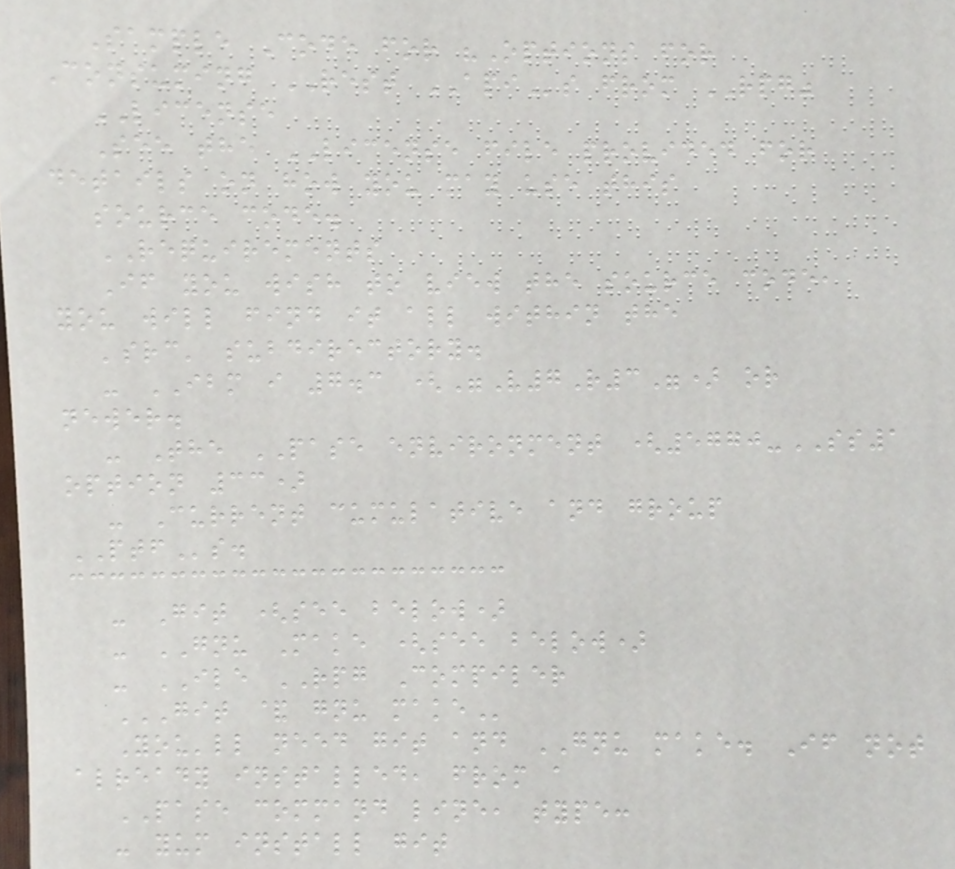Sample Code for "Options for
Consuming REST APIs from RPG"
LICENSE
See the LICENSE file provided for
details on how you may use this
source code.
REQUIREMENTS
If you wish to view the source code,
you will find it all within the
'src' subdirectory.
- IBM i 7.3 ("V7R3") or
newer.
- The PASE environment (5770-SS1
option 33)
- Current cumulative and group
PTFs.
- Git (see below)
- GNU Make (see below)
- ILE RPG Compiler
GIT & GNU MAKE
You'll need git and GNU make. If not
already installed, from a
PASE command line, type:
- yum install git
